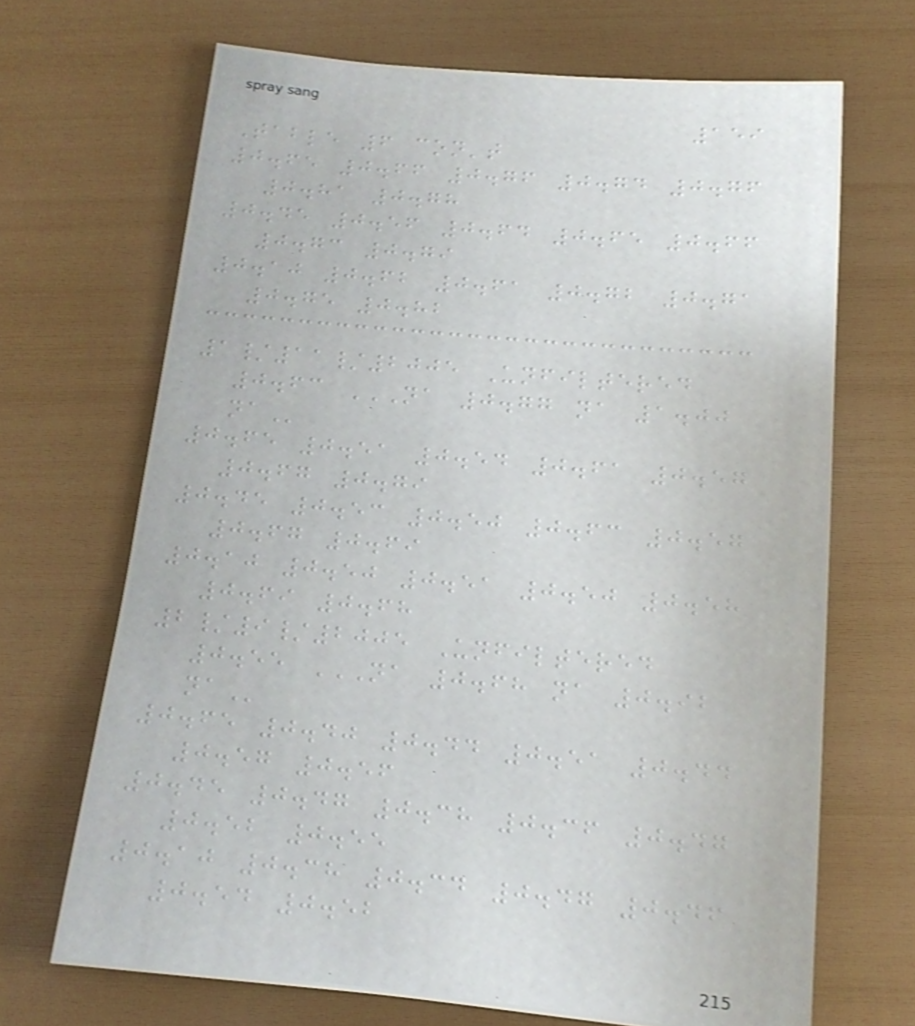159
Table 6 con't
0.65 0.66 0.76 0.74 0.76
0.81 0.78
0.45 0.56 0.64 0.65 0.66
0.73 0.79
0.10 0.62 0.61 0.72 0.71
0.75 0.82
1/11/2005 Unfiltered
0.63 NA 0.77 NA 1.00
NA
0.65 0.51 0.54 0.61 0.57
0.67 0.79
0.45 0.53 0.50 0.63 0.57
0.67 0.69
0.10 0.50 0.51 0.50 0.58
0.69 0.68
2/9/2005 Unfiltered
0.55 NA 0.68 NA 0.92
NA
0.65 0.40 0.44 0.51 0.44
0.57 0.56
0.45 0.47 0.38 0.36 0.47
0.52 0.55
0.10 0.38 0.34 0.47 0.46
0.54 0.52
